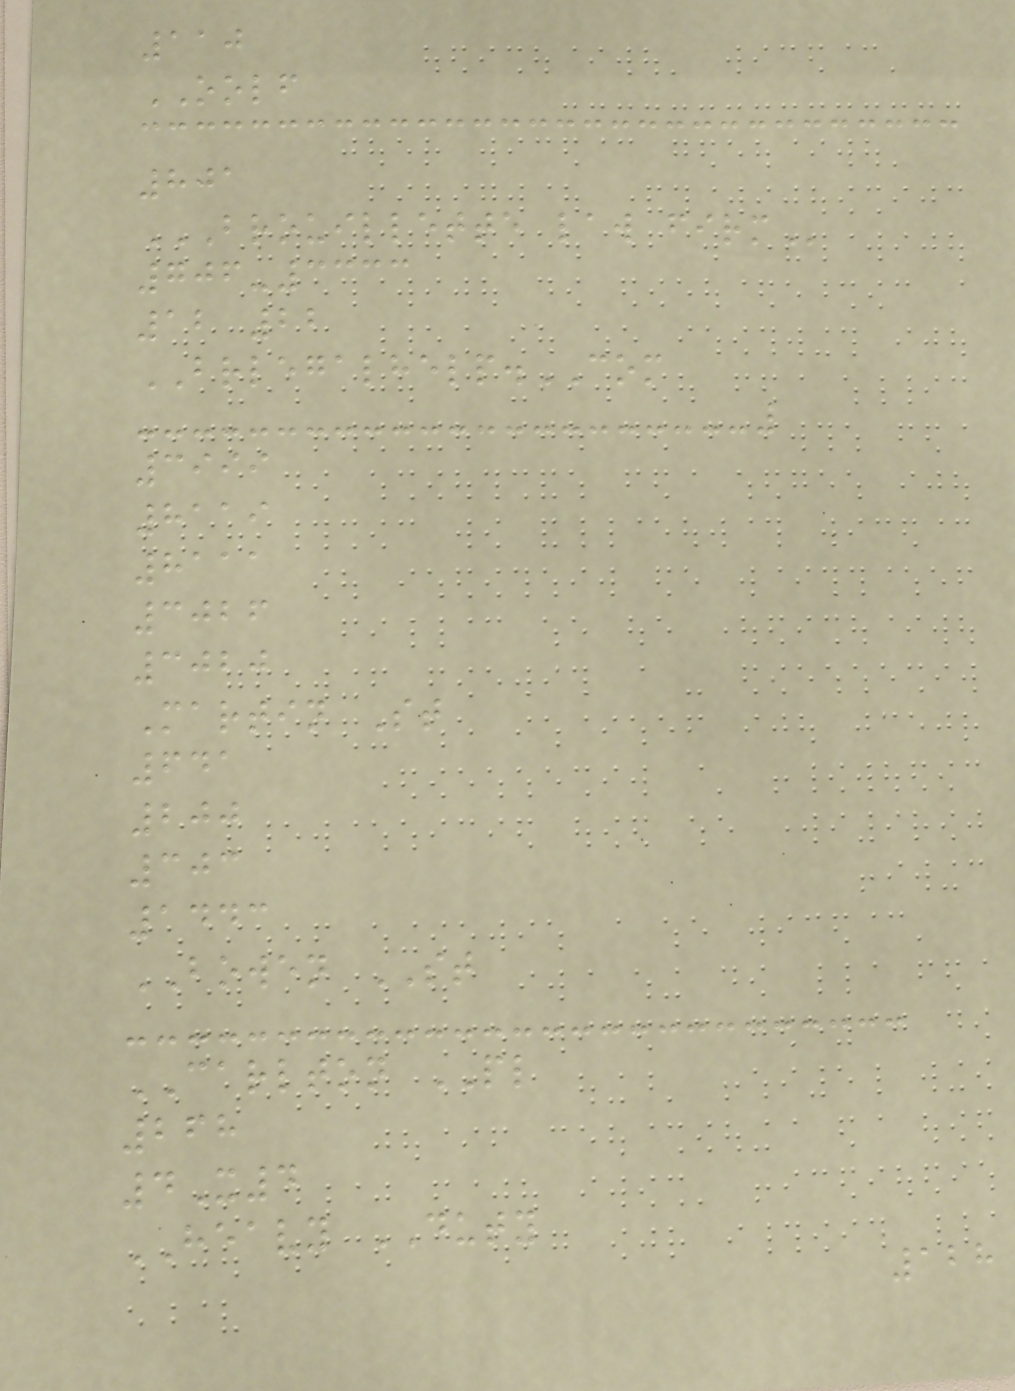110
OOLF
801
BROUILLETTE LAW FIRM
706-3333
12 22
BRLEGALHELP.COM
3999
8119
8111
3026
3020
Martin St
641
200
303
1443
BOWEN ST
CARLTON PL
268
4X4
HEAVY DUTY
128
